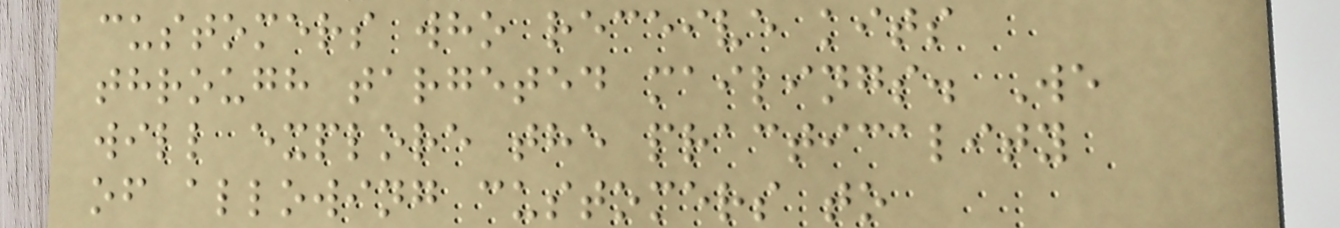customers who receive kits
through targeted mailings. We
will explore the practicality
of allowing customers to
